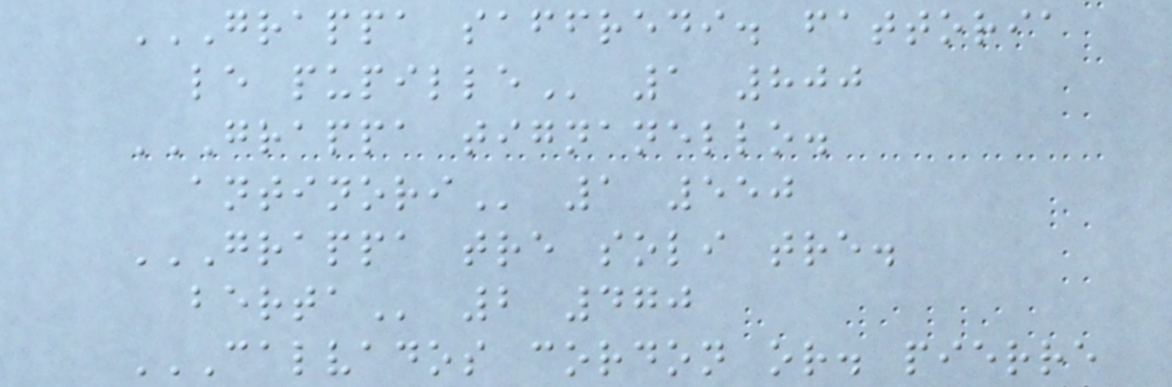GRAPPA SAFFREDI. FATTORIA
LE PUPILLE 1 800
GRAPPA TIGNANELLO.
ANTINORI 1 550
GRAPPA TRE SOLI TRE.
BERTA 2 470
CALVADOS CORDON OR. PIERRE
